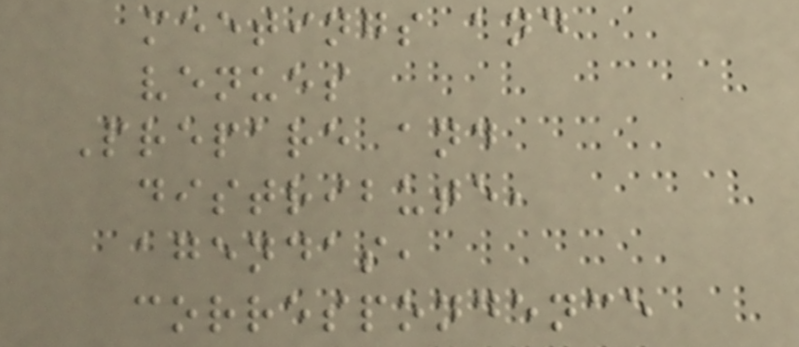meetings and
venues
Prepare and
distribute,
agendas,
correspondence
